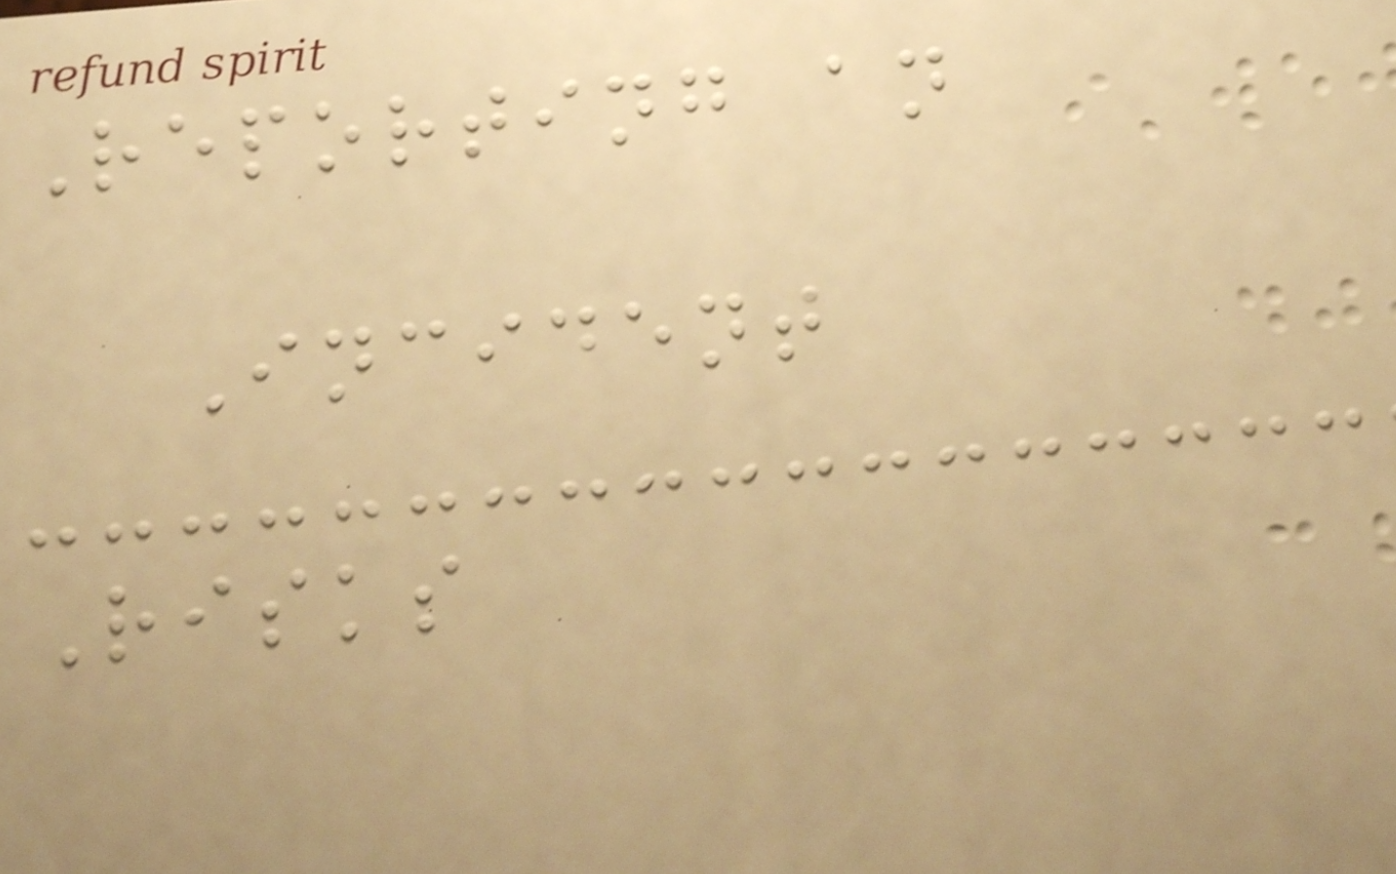Reporting an
Incident
Risks
